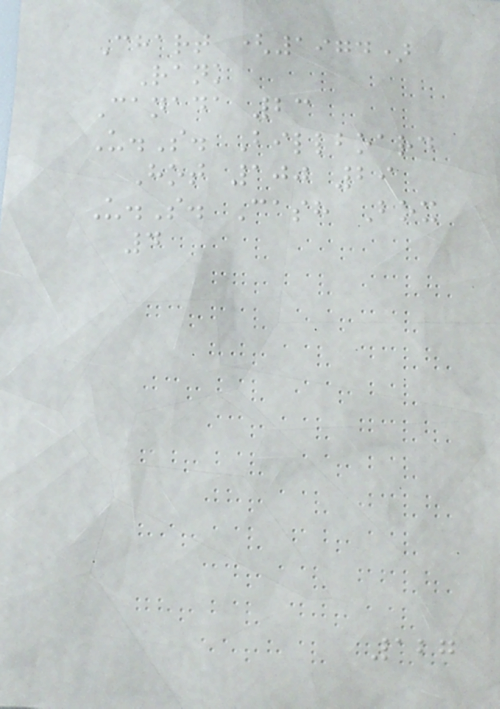Chart (1974)
Rank
Canada 23
U.S. Billboard
Hot 100 29
U.S. Cash Box
4
127
